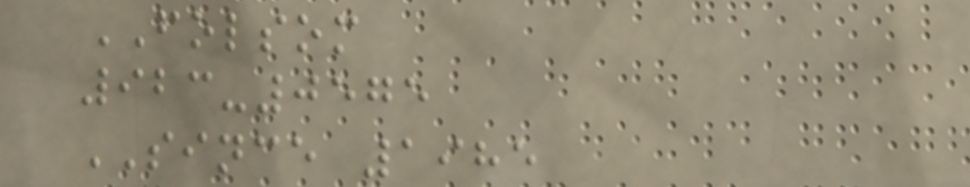FOLSOM
923-0575
SINCE 1985
